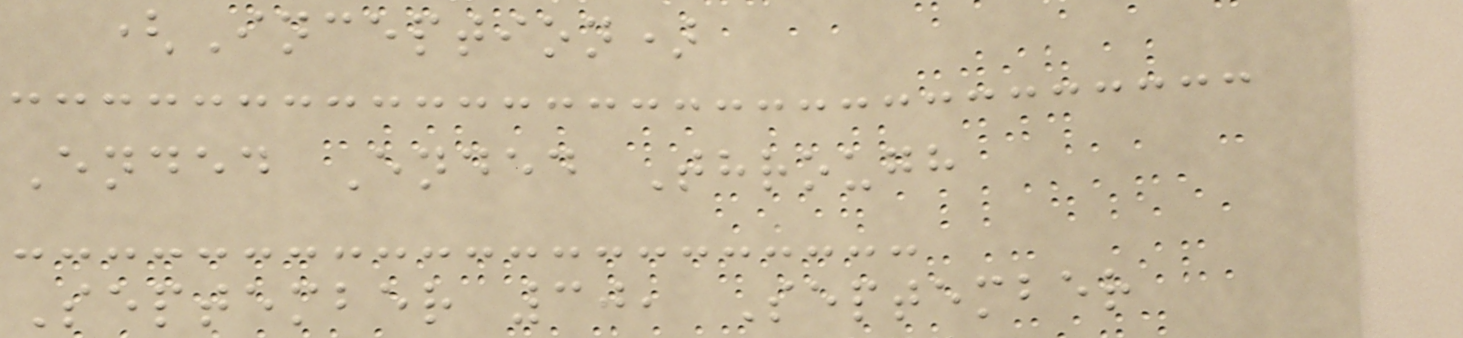(Inception)
Ended Ended Through
September 30, September
